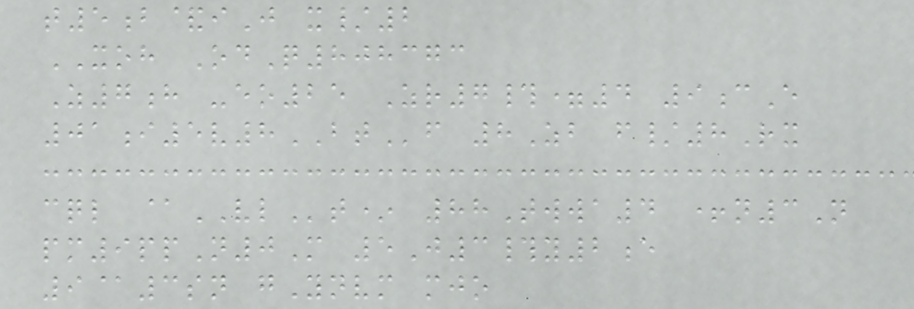t5b&iJ x/2
XOH OdQ808373
Z7h -eo25 Zr7#=4 9cE
01i5v8BTf 8Zb f/8Rx
cql @VLt* 88Twwa4 +n3N
pm9ppN0M 5J3#y2e
9@3sn gYnvm mjo
